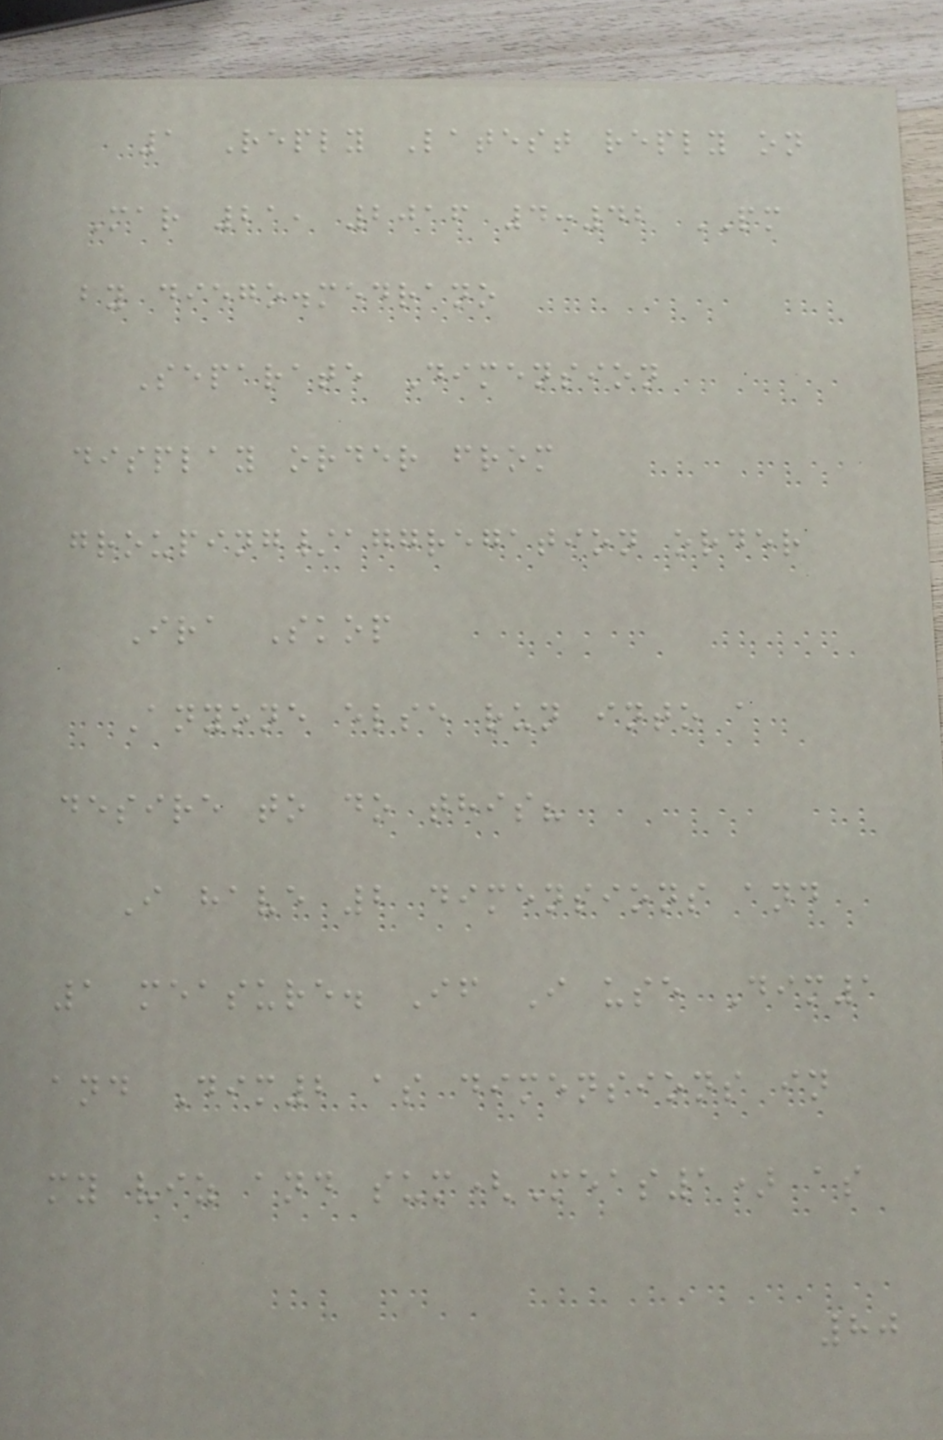1 Reply Latest reply on
Mar 21, 2016 4:42 PM
by diego.medrano
Separate Dimension
display order from
grouping/aggregation order
Ira Skop
Anyone else run into a
desire to do this?
I have 2 dimensions and
1 measure. If I use Dim1
and Dim2 as dimensions in
my viz and sum(Meas1) as
80
